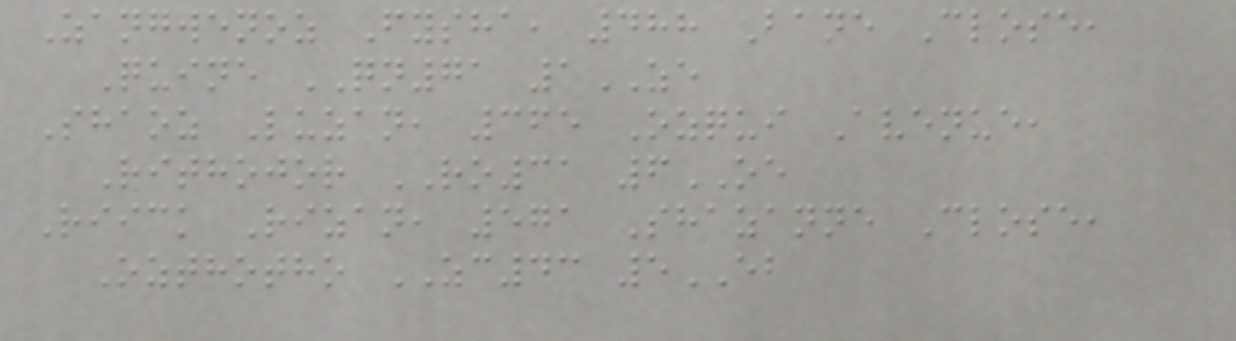Zangwenoz Fysha, 488 Bane Close,
Quine QN71 1ZE
Shaoz Luzan, 365 Ozqui Avenue,
Rithojor RO31 6OE
Riick Rizan, 571 Shazanne Close,
Ozthotho ZC43 5EB
